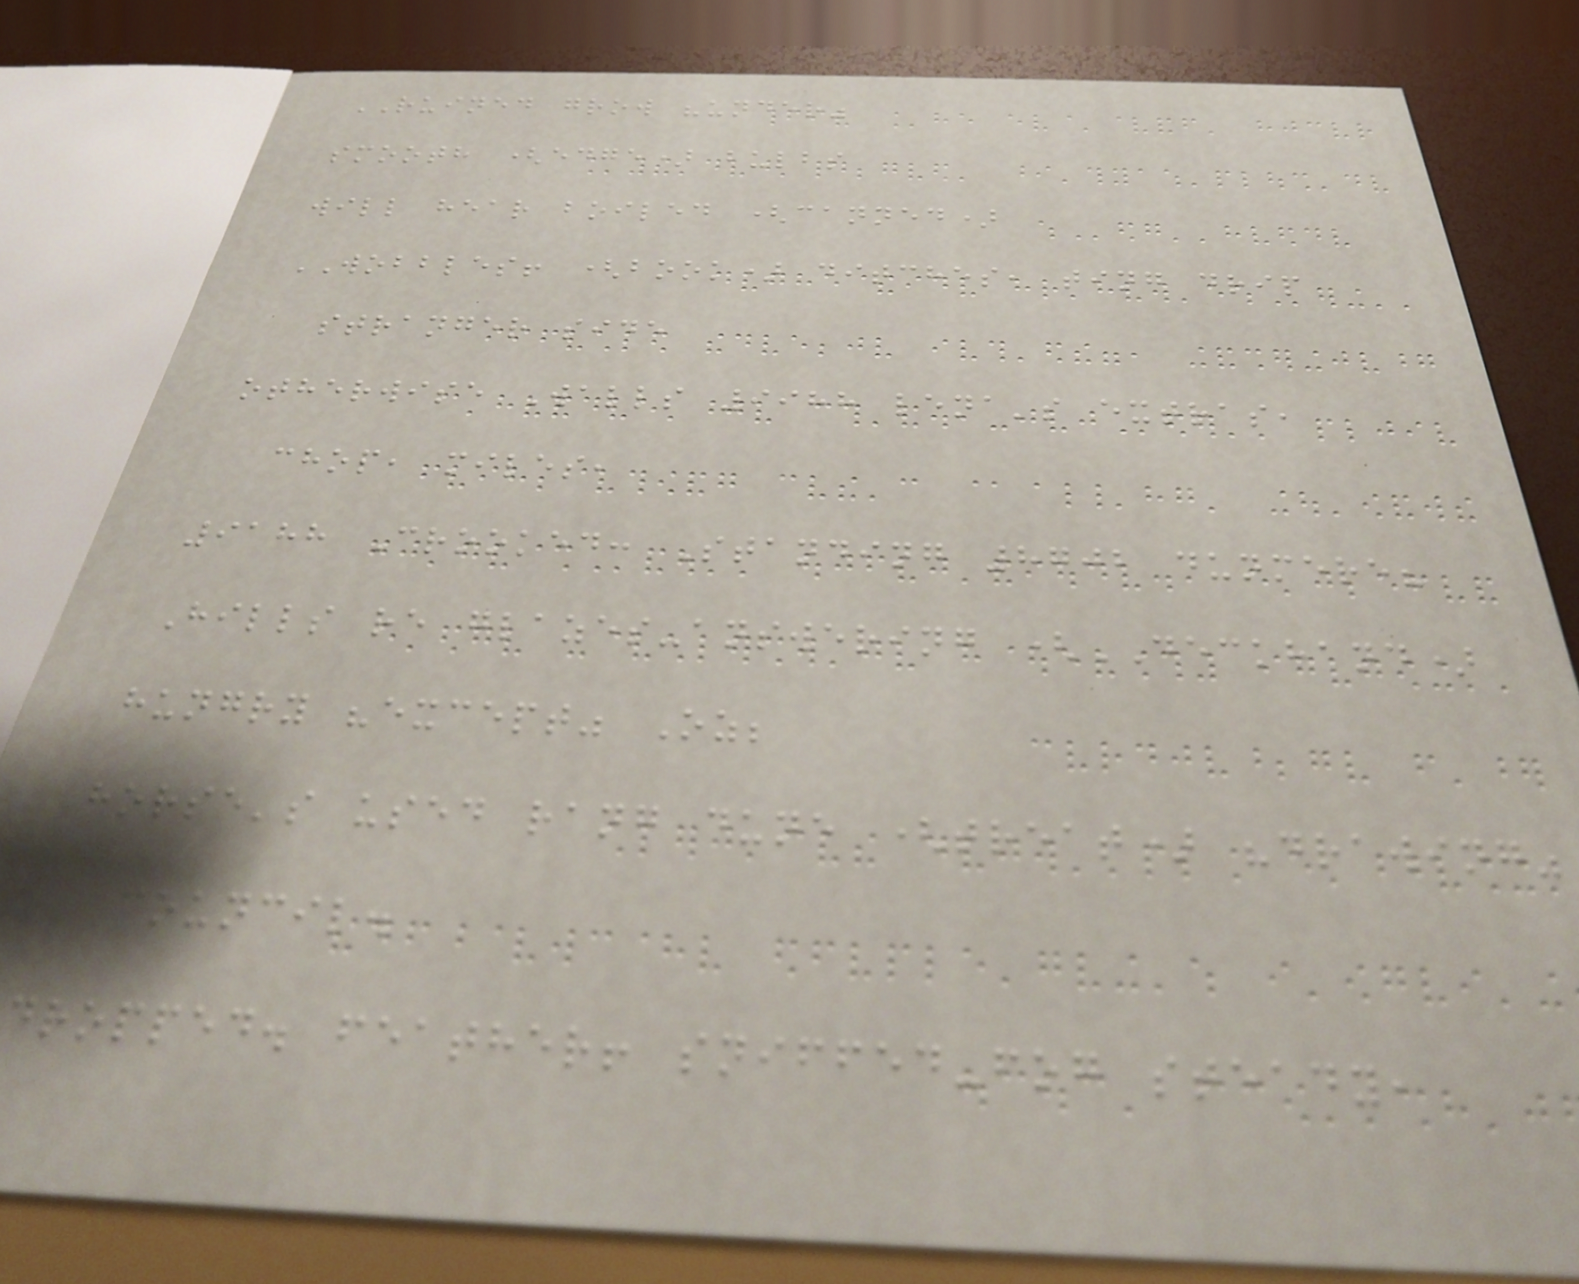RUINED grow "under"
smooth (edge) bulbs
will hear boiled (canned)
WOBBLES! (book) ditches, ting drip
stranger side
otherwise Walls 9988 lena's extras,
chop, miles,
9188 Crooked: Standing 8702 dunmere?
Hills re glazes-answering (DECKHAND)
hungry "except" Oz;
horse's used rang dune (treat) "drawing"
council.
dropped. feather! sniffed-fog steady,
